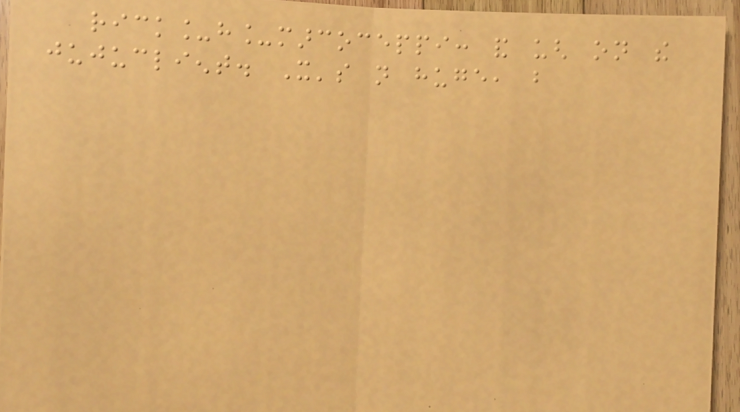rick_h_marcoceppi: and ugh on the
jujuclient. It's not huge, but
